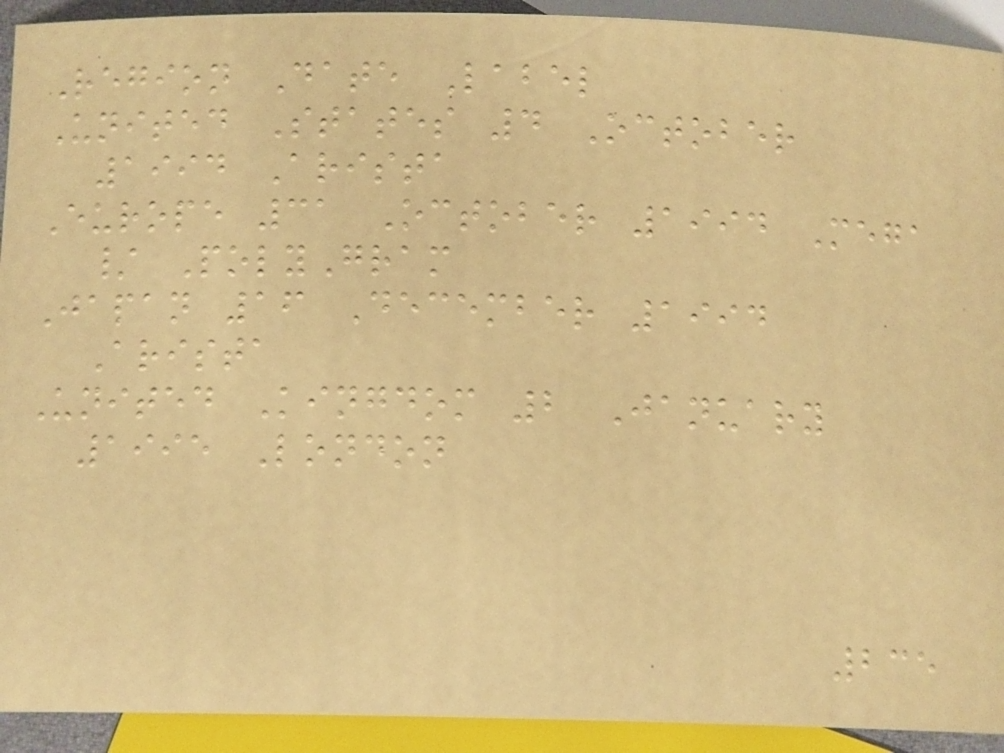Region Date Label
United States 4 October
1994 Arista
Europe 31 October 1994 Mega
/ PolyGram
Japan 16 December 1994
Arista
United Kingdom 2 January
1995 London
235
